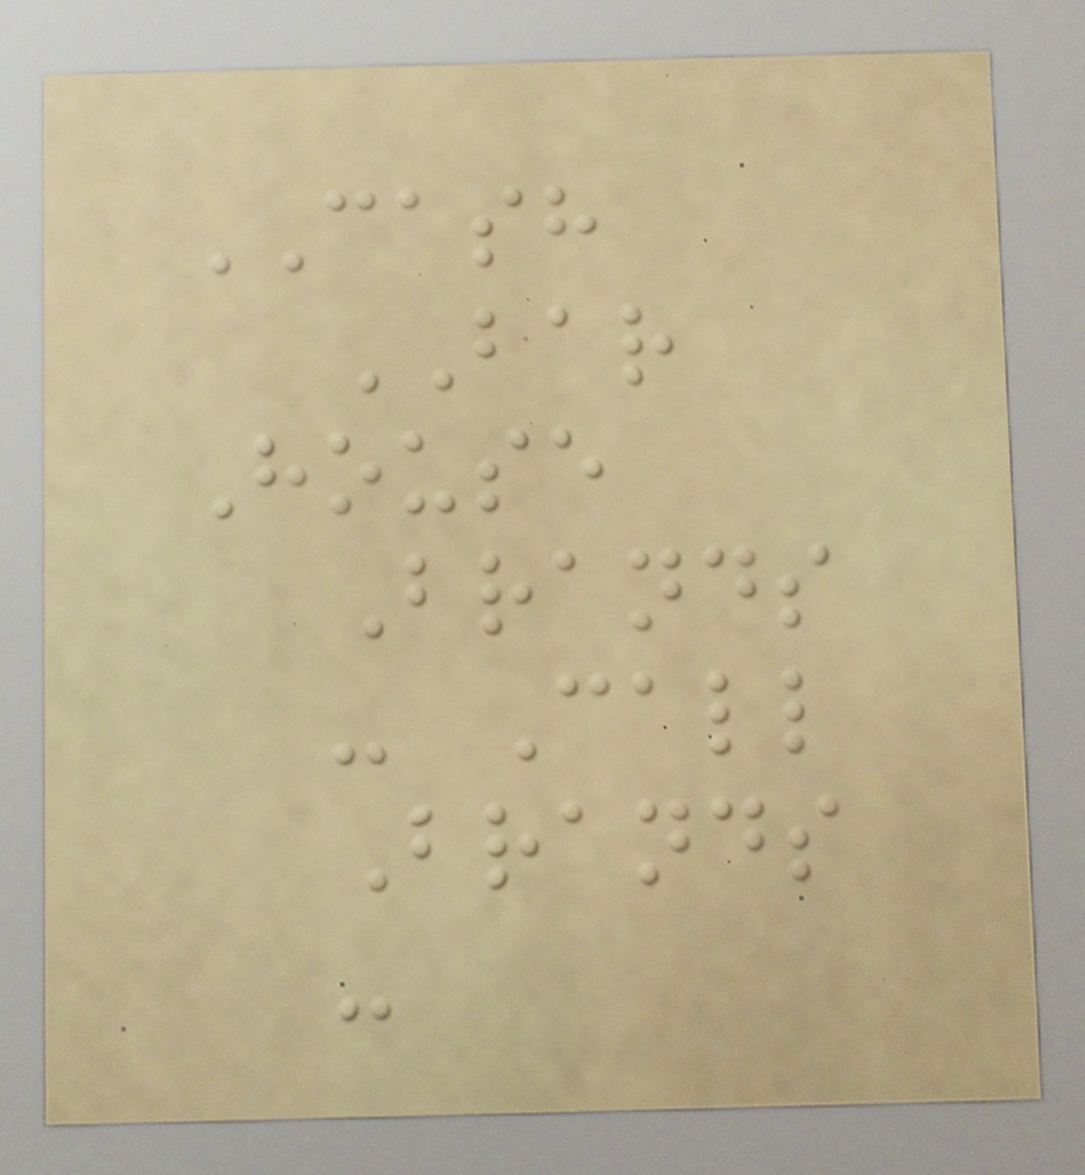CASH
BAR
House
Brands
- Call
Brands
-
